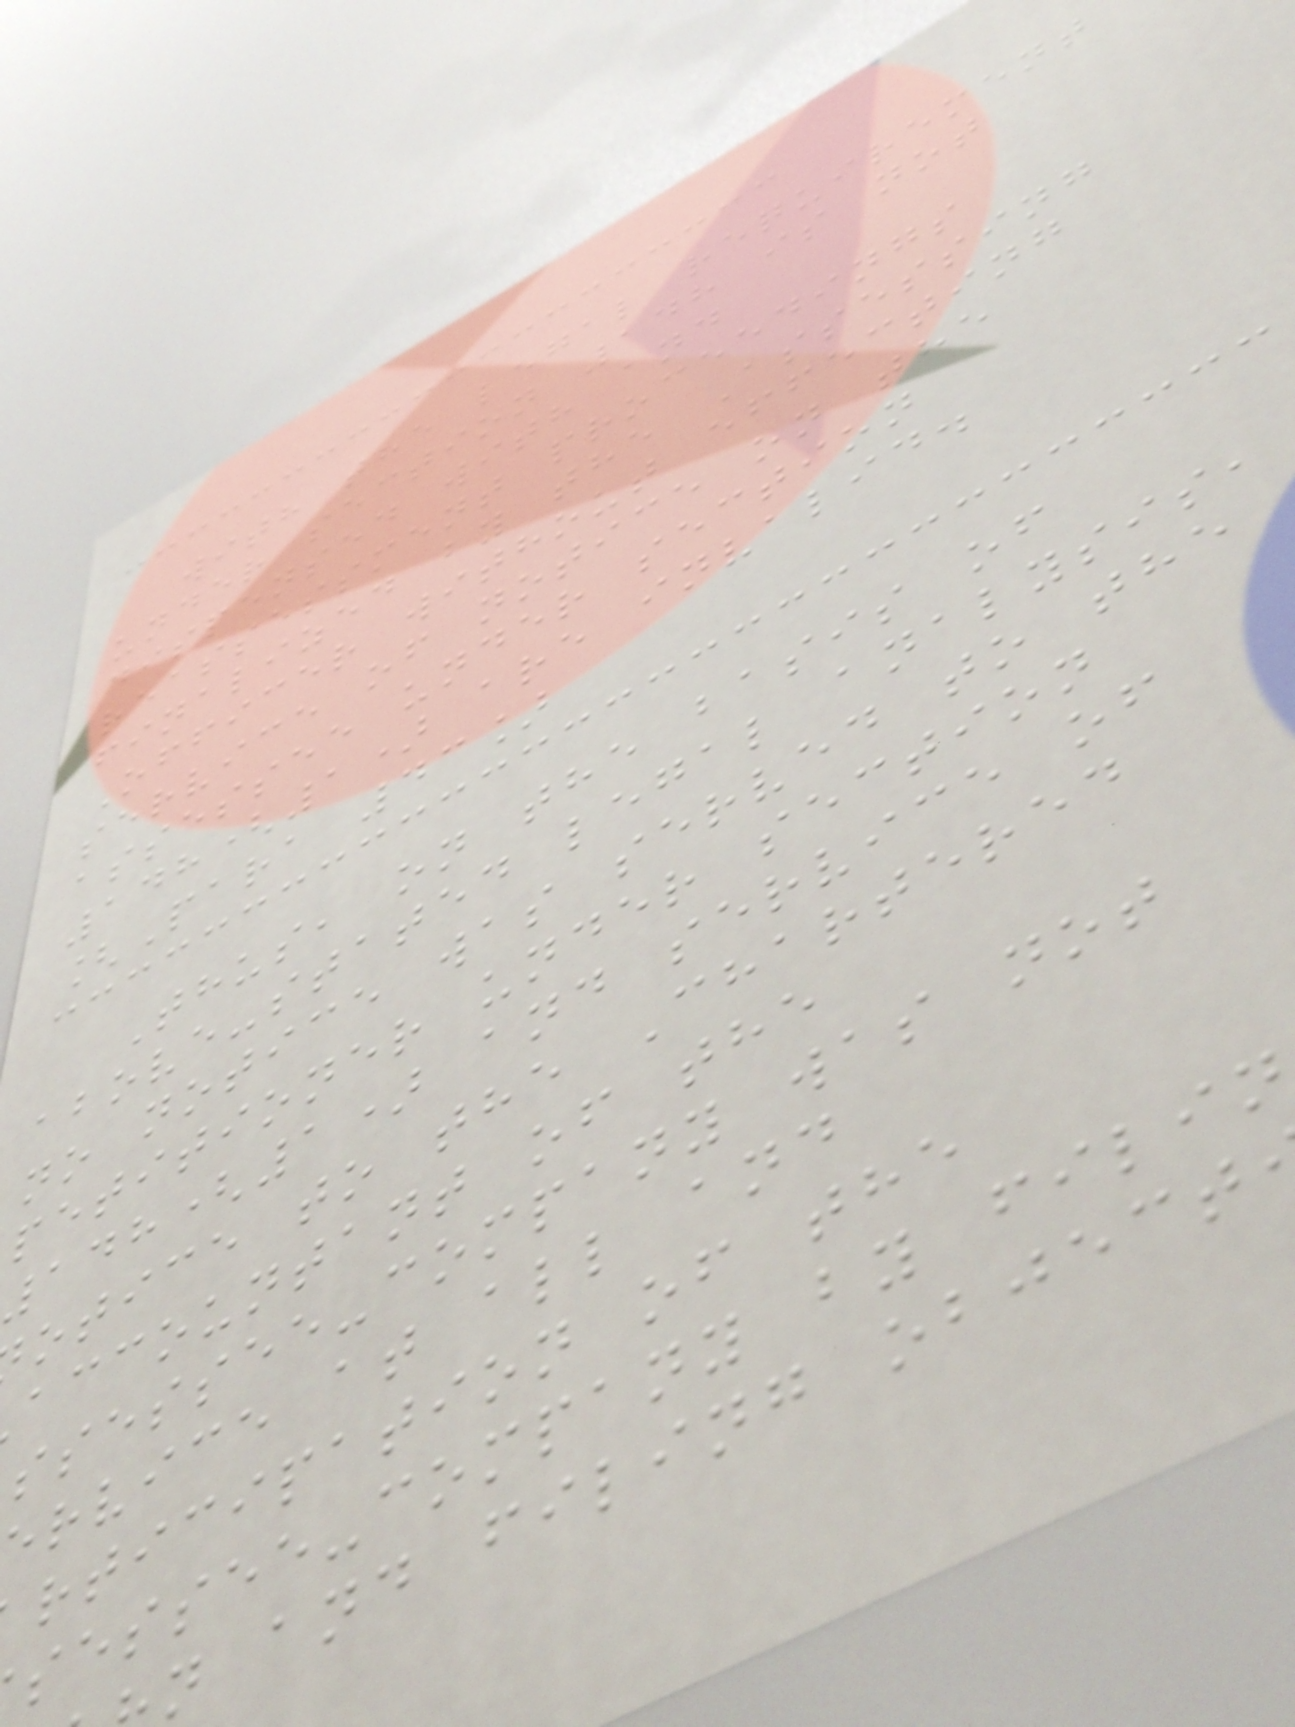with the legal requirement
under section 148 is not
dispensed with and
reassessment proceedings
finalized by the Assessing
Officer without effecting
service of notice on the
assessee under section
148(1) are invalid.
[Para 43]
Thus, on the basis of
above-stated legal analysis,
no notice was served to the
petitioner under section
148(1) and service of
otice to the Chartered
accountant of the
ssessee-company was not
ervice at all and
rticipation of the
sessee-company by filin
n and filing object
